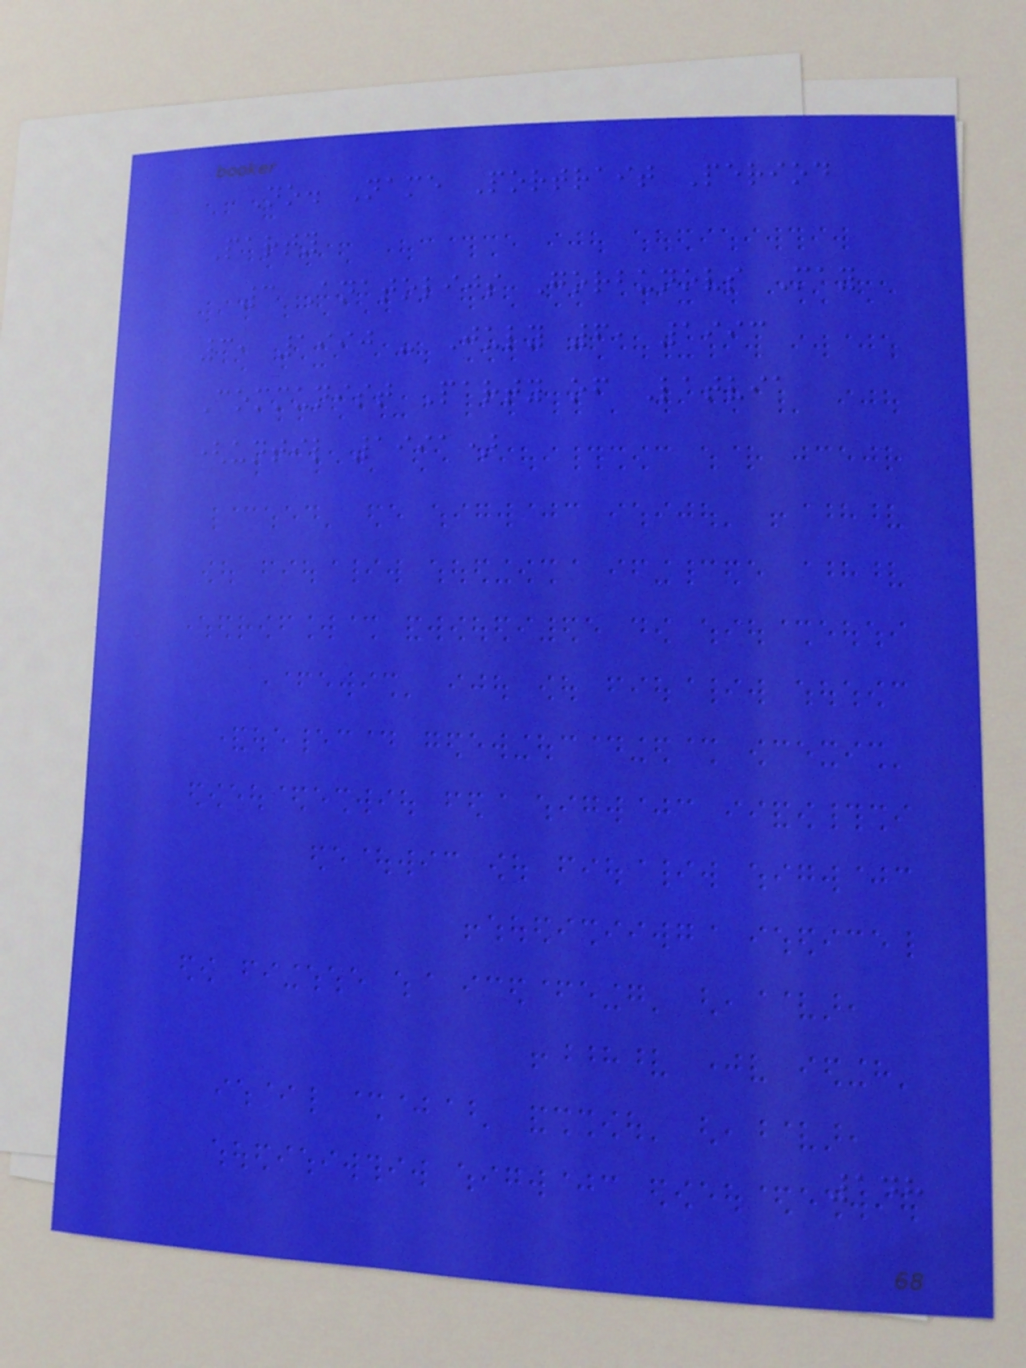No. Name Portrait Period
Party
3 Anatolijs Gorbunovs May
3, 1990 - July 6, 1993
Communist Party of Latvia
(until 1991)
148
